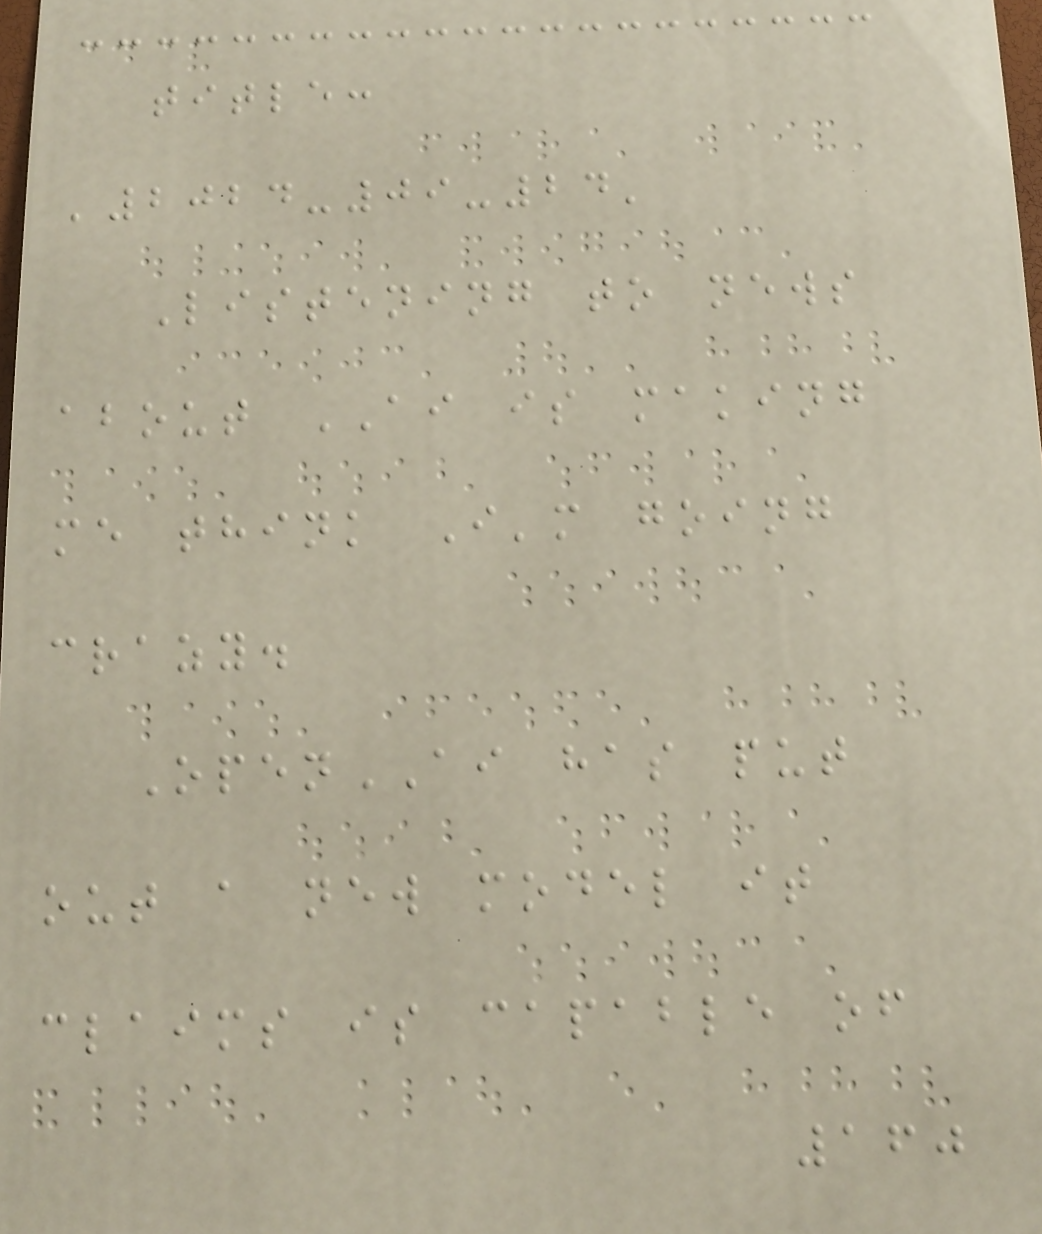title:
'2024-09-24'
Listening to news
about AI is making
me think I'm going
crazy.
OpenAI has put
out a new model it
claims is capable of
160
